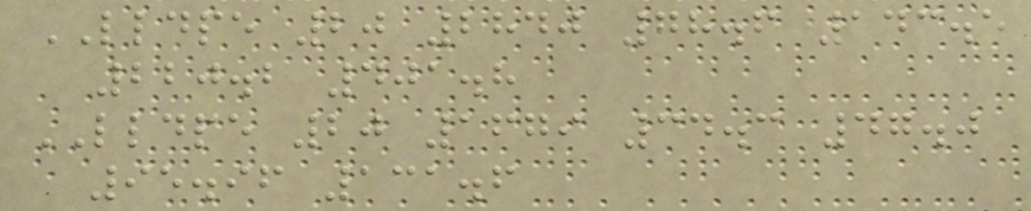LLDPE 20 2840 78.6 143.5
220.2 401.8
LLDPE 20 1679 34.3 47.0
95.96 131.6
